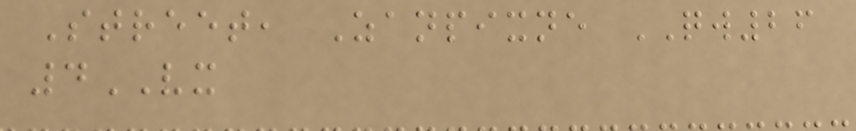Street, Zanpixne QW26
4VX
